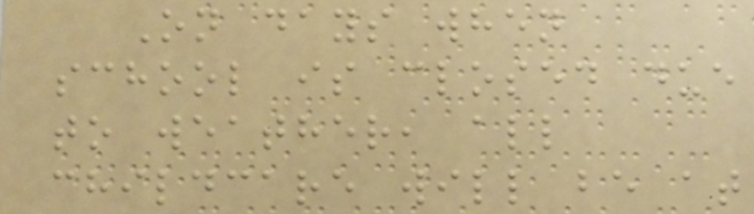On days when
school is closed due
to weather, all
childcare will be at
